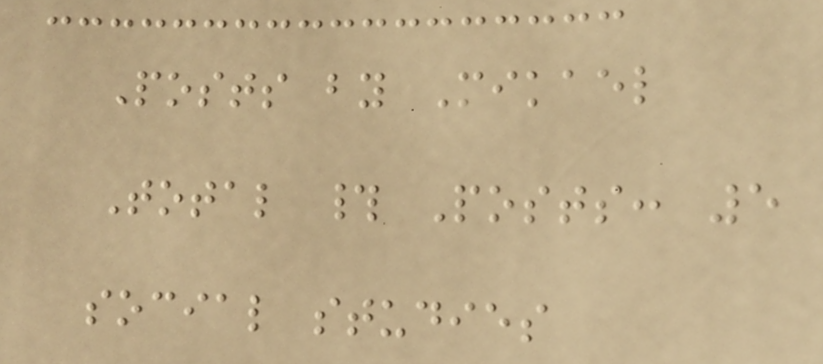Posts by Mikael
Total # Posts: 5
social studies
